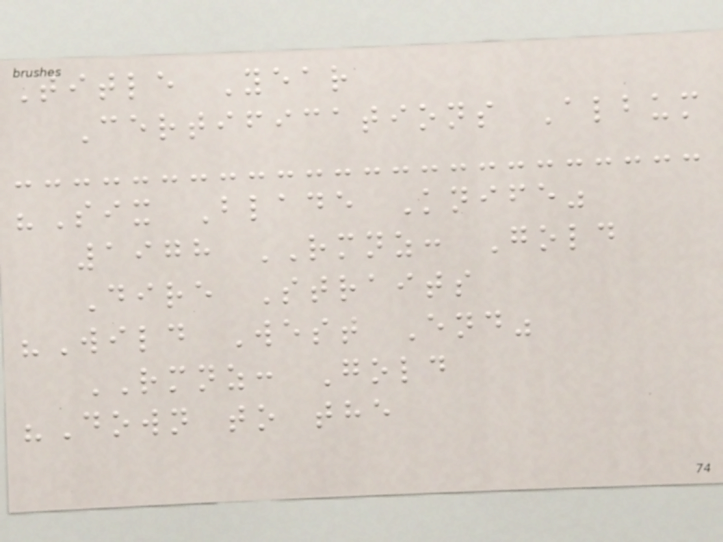Title Year
Certifications Album
"Six Blade Knife"
1978 RMNZ: Gold
Dire Straits
"Wild West End"
RMNZ: Gold
"Down to the
